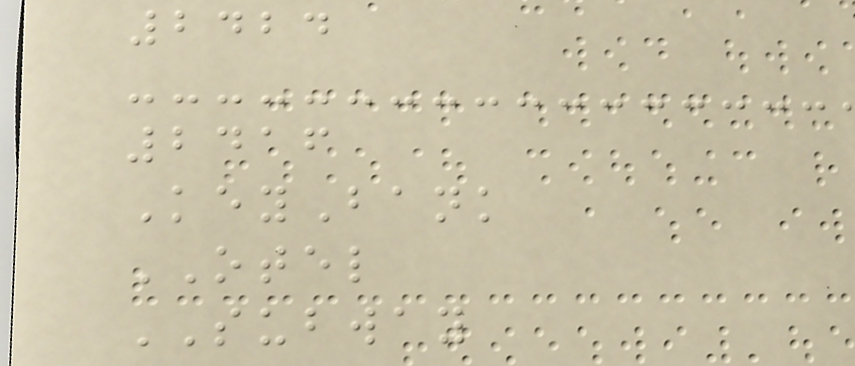2424
2416
KeyBank
OTEL
SUBWAY
